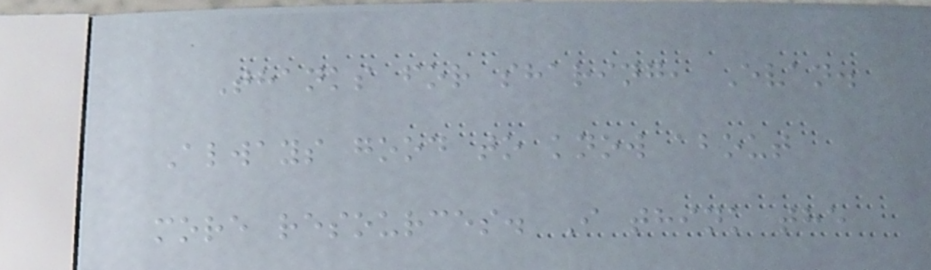Thanks for sharing, Evan.
Always good to know about
more resources. I think the
